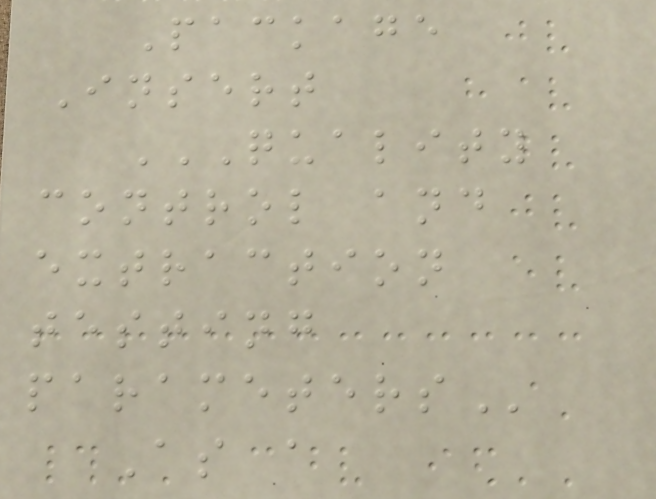Package
Insert
QUALITY
CONTROL AND
EXTRACTION
TESTING
PARAMETERS
As a
